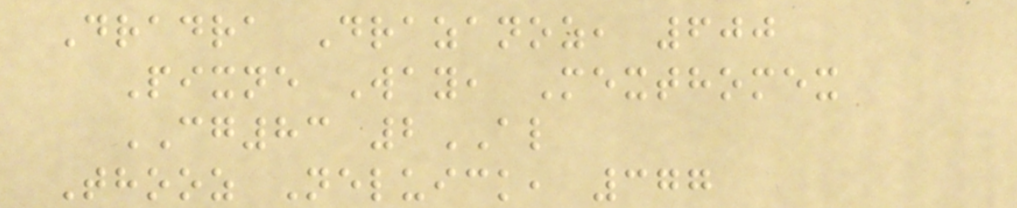Dradra Drazanoz, 600
Pixne Way, Mexthomex
CG83 2AL
Thooz Neluick, 377
